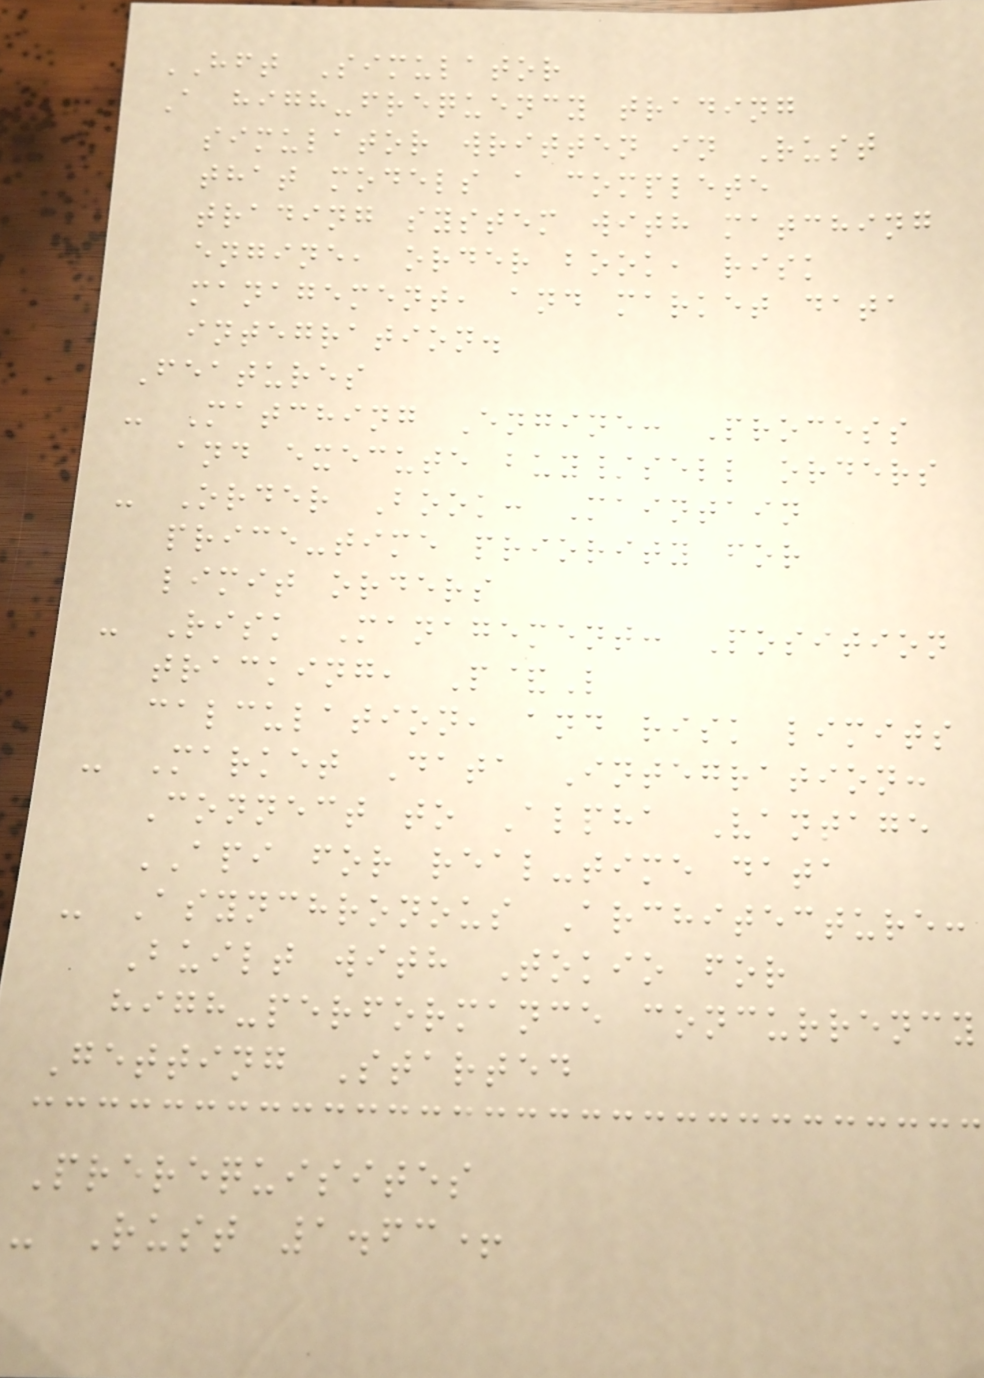HFT Simulator
A high-frequency trading
simulator written in Rust
that models a complete
trading system with matching
engine, order book, risk
management, and market data
integration.
Features
- Matching Engine: Process
and execute buy/sell orders
- Order Book: Maintain
price-time priority for
limit orders
- Risk Management: Position
tracking, P&L
calculation, and risk limits
- Market Data Integration:
Connect to Alpha Vantage
API for real-time data
- Asynchronous Architecture:
Built with Tokio for
high-performance concurrency
Getting Started
Prerequisites
- Rust 1.63+
